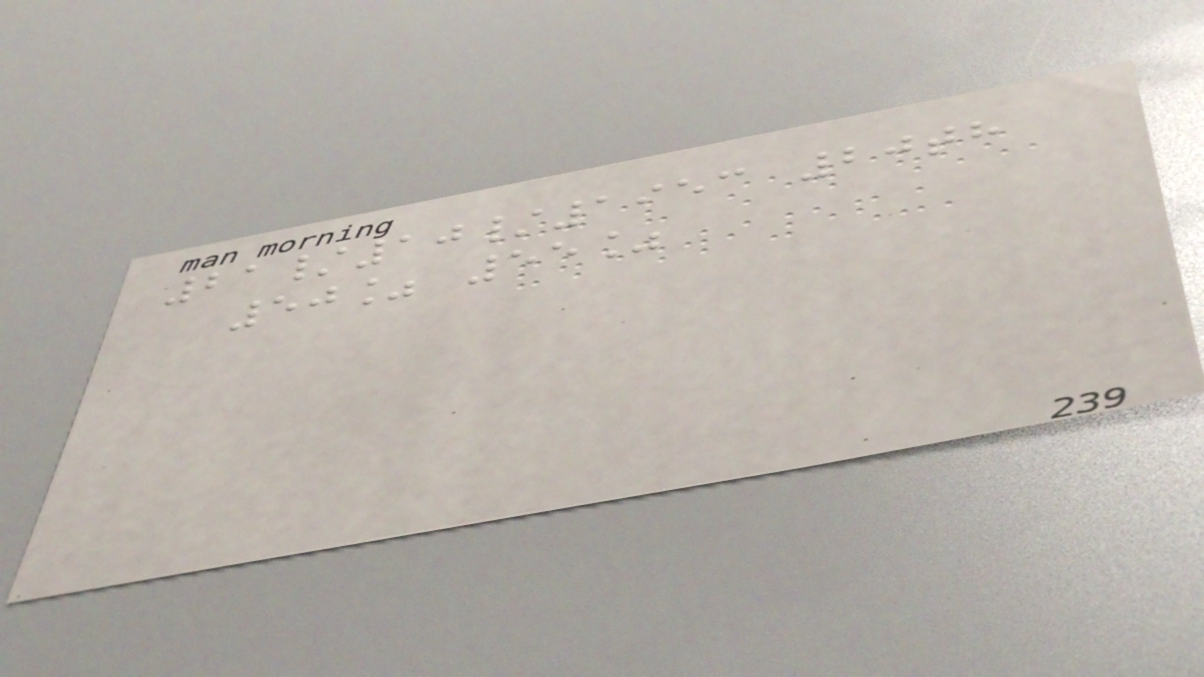21/10/1953 20th
50% 55%
